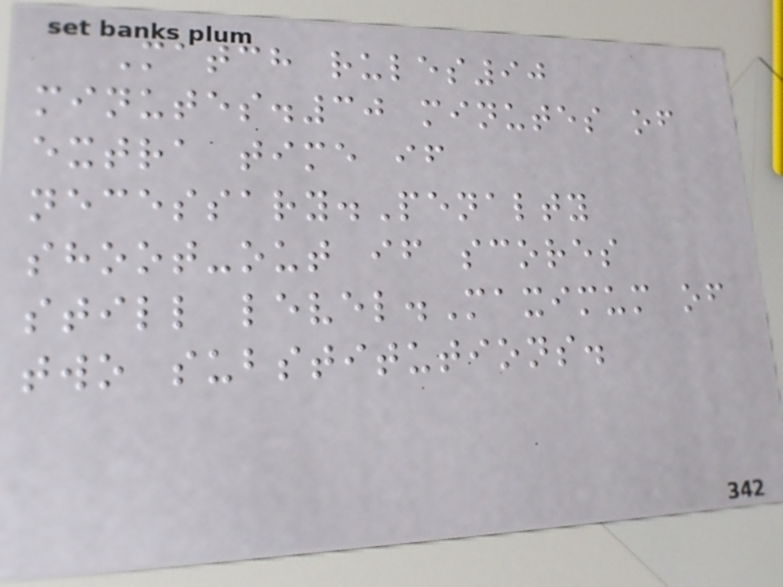Match rules90
minutes.30 minutes of
extra time if
necessary.Penalty
shoot-out if scores
still level.Maximum of
two substitutions.
